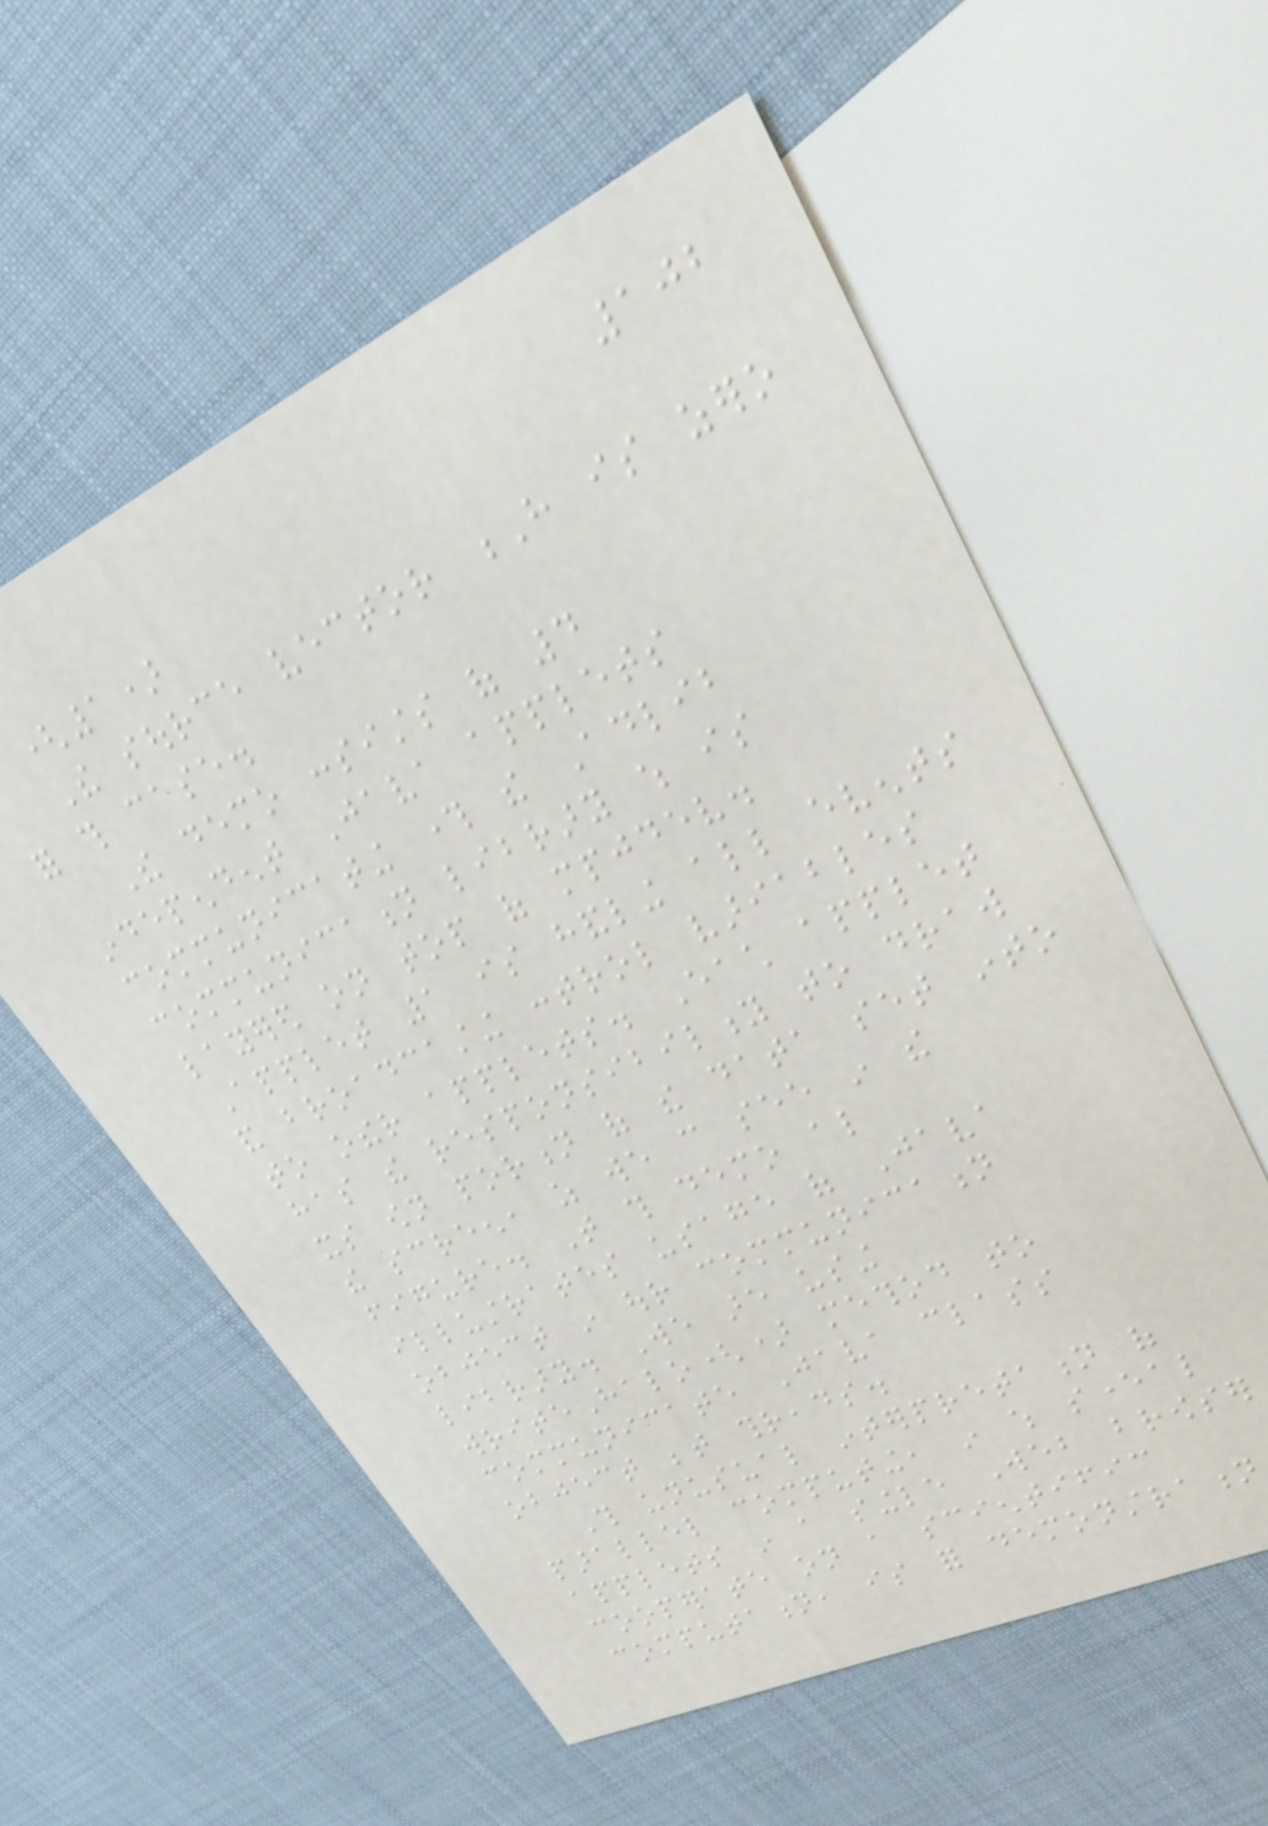102
(1)
The source vector H is zero
for this case.
The demo consists of 4
independent Java applets
communicating through the Adlib
communication library which is
layered on top of mpjdev.
Applet 1 is handling all events
and broadcasting control variables
to other applets. Each applet
has the responsibility to draw
its own portion of the data set into
the screen, as we can see in the
figure. That this demo also
illustrates usage of Java
object in our communication
library. We are using
writeHalo() method to
communicate Java class
object between threads.
This unusual interpretation of
parallel computing, in which several
applets in a single Web browser
cooperate on a scientific
computation, is for demonstration
